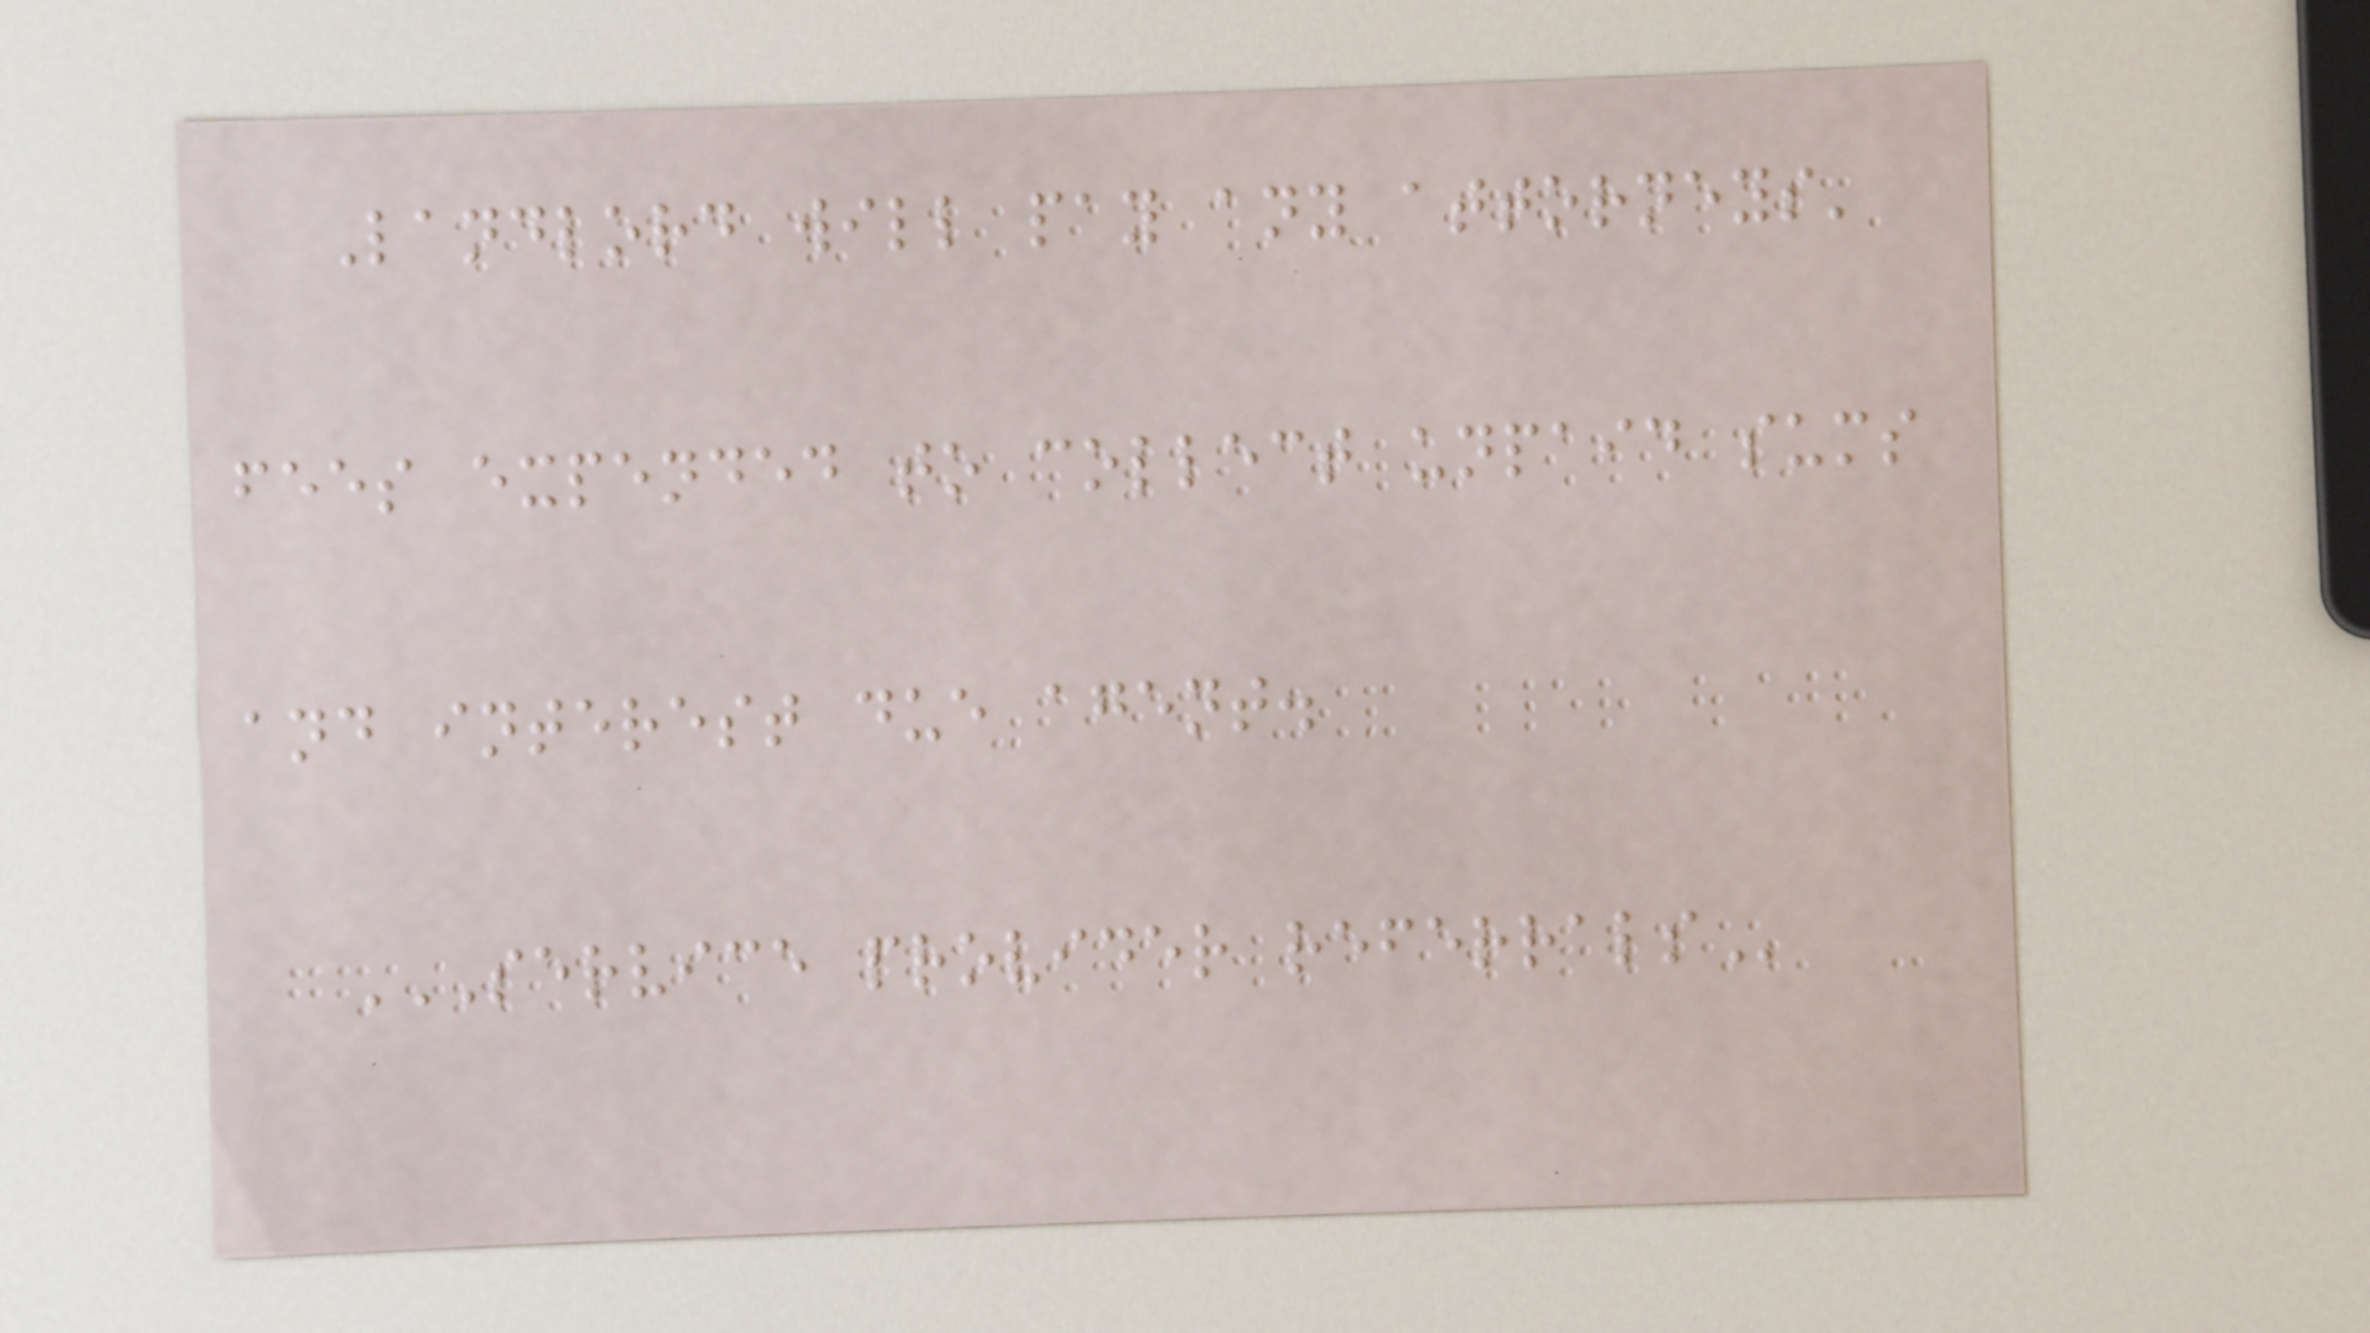Landlord will pay any attorneys'
fees expended to collect unpaid sums
and interest due agent.
SERVICE PROVIDER REFERRALS
